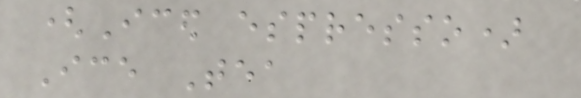(Iced espresso)
Ice Tea
